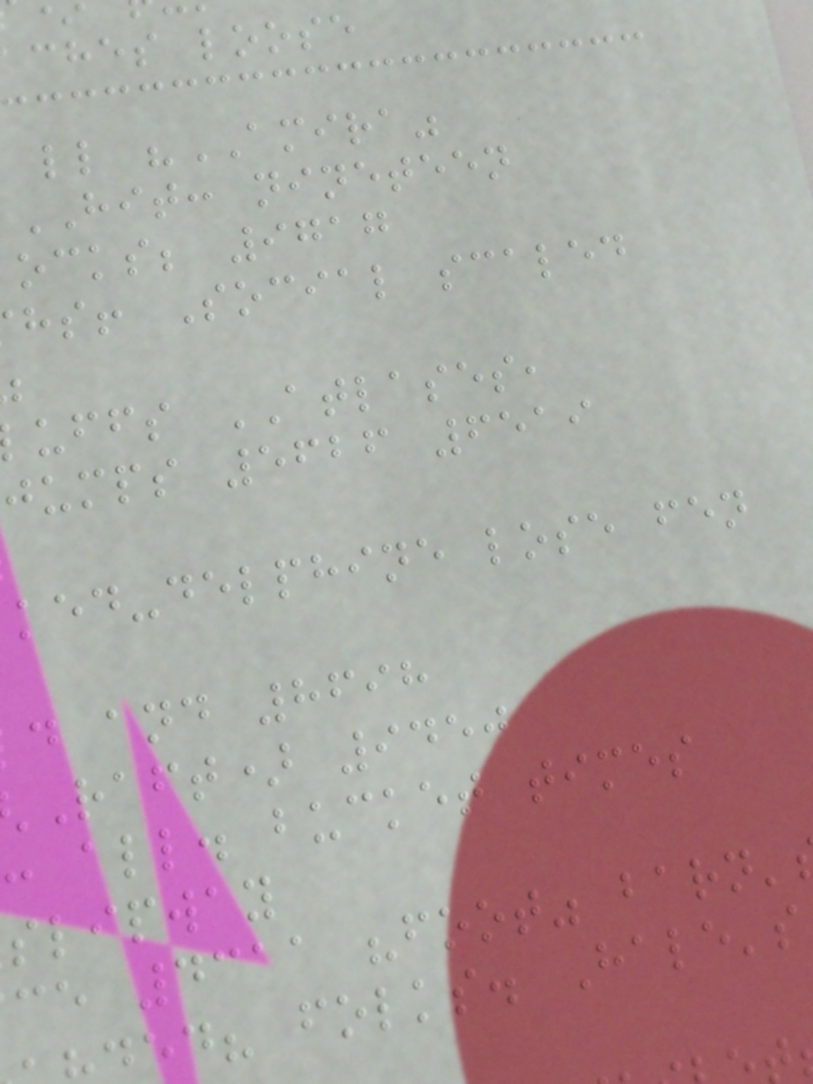ches loose
ll "AMIRA"
HIT: nineteen
ocks; 9717
hs! Social scaled
uffs ATLASES,
jumps 5626 6519
ked-delphine lose fen
d and 8698
Raft) 9450
: all. bucket times
slipway
ce 4311 "foot" barn'
ed? folks. Hale's
